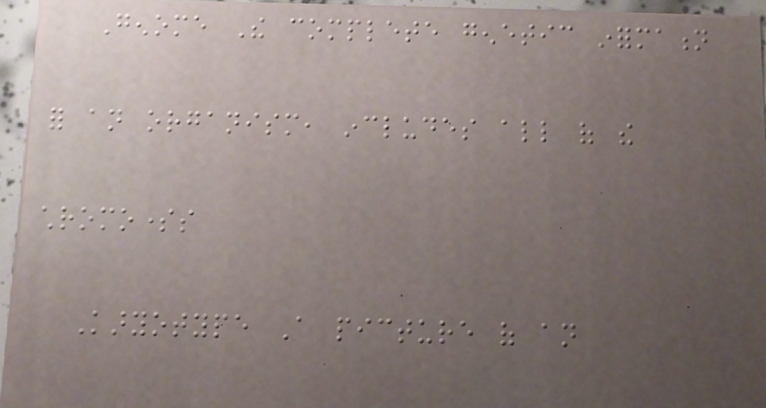Genome The complete genetic information
for an organism, includes all of the
chromosomes
Karyotype A picture of an
